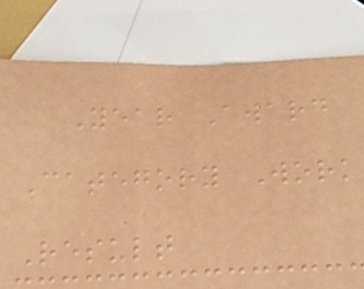Year Award
Category Work
Result
